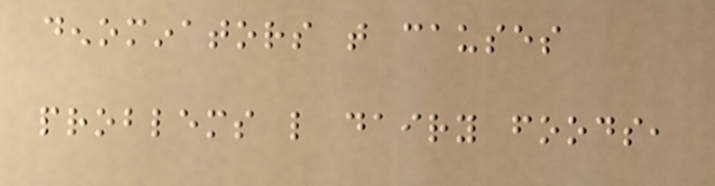denominators that causes
problems like dairy foods,
